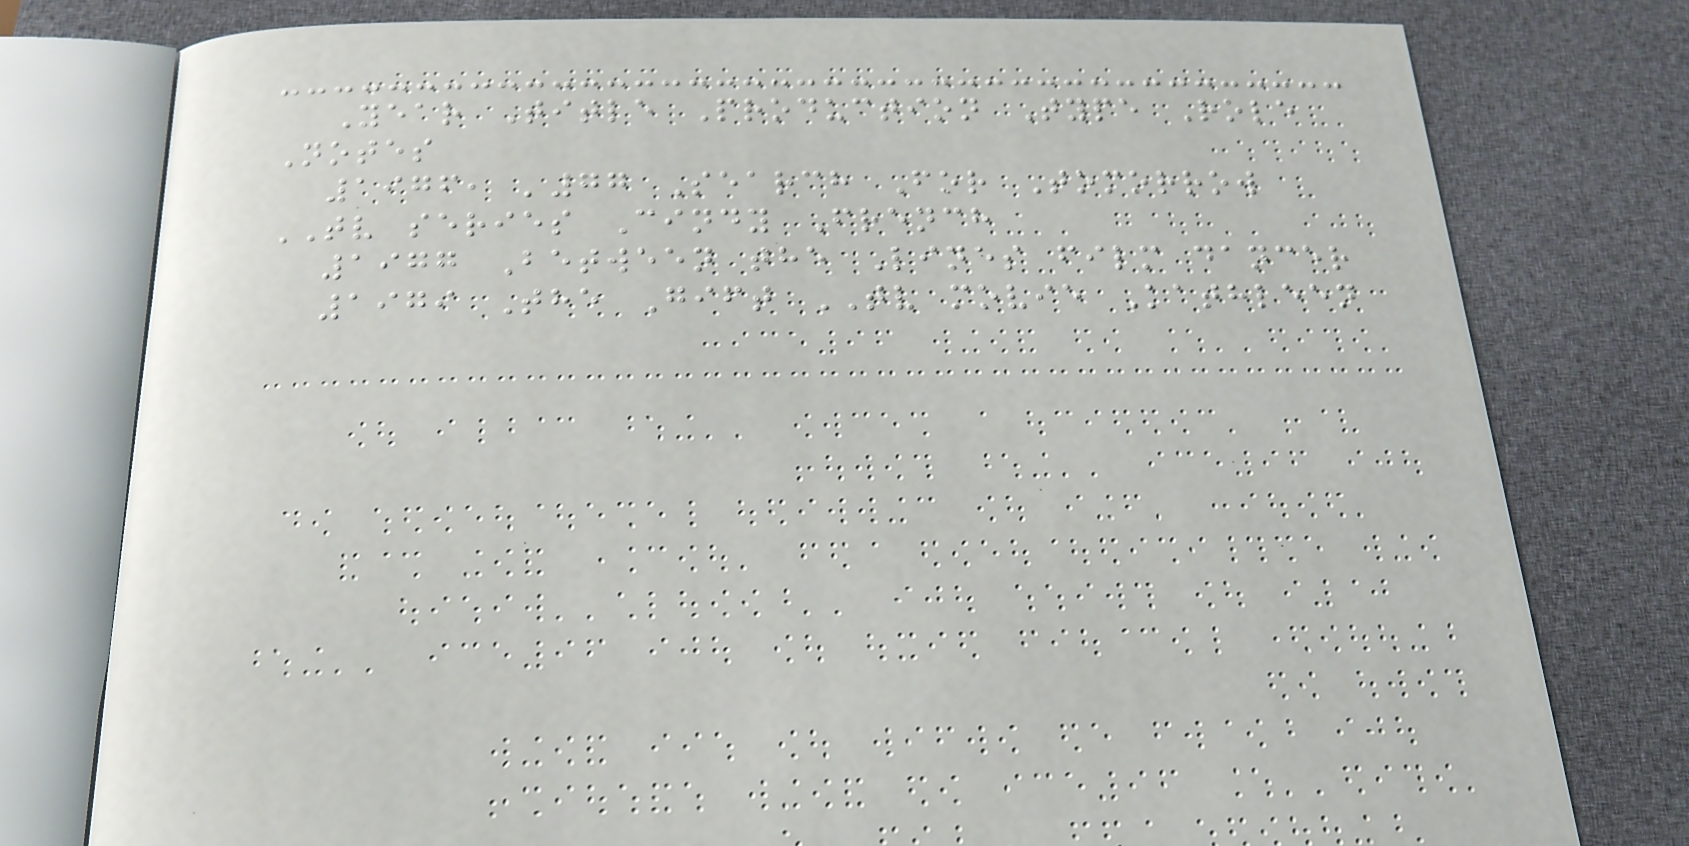Year Title Production Type Role
Notes
1976, '77 Search For Tomorrow
TV series Cindy French
1977 Between the Lines film dancer
1979 The Gift TV movie Kathleen
